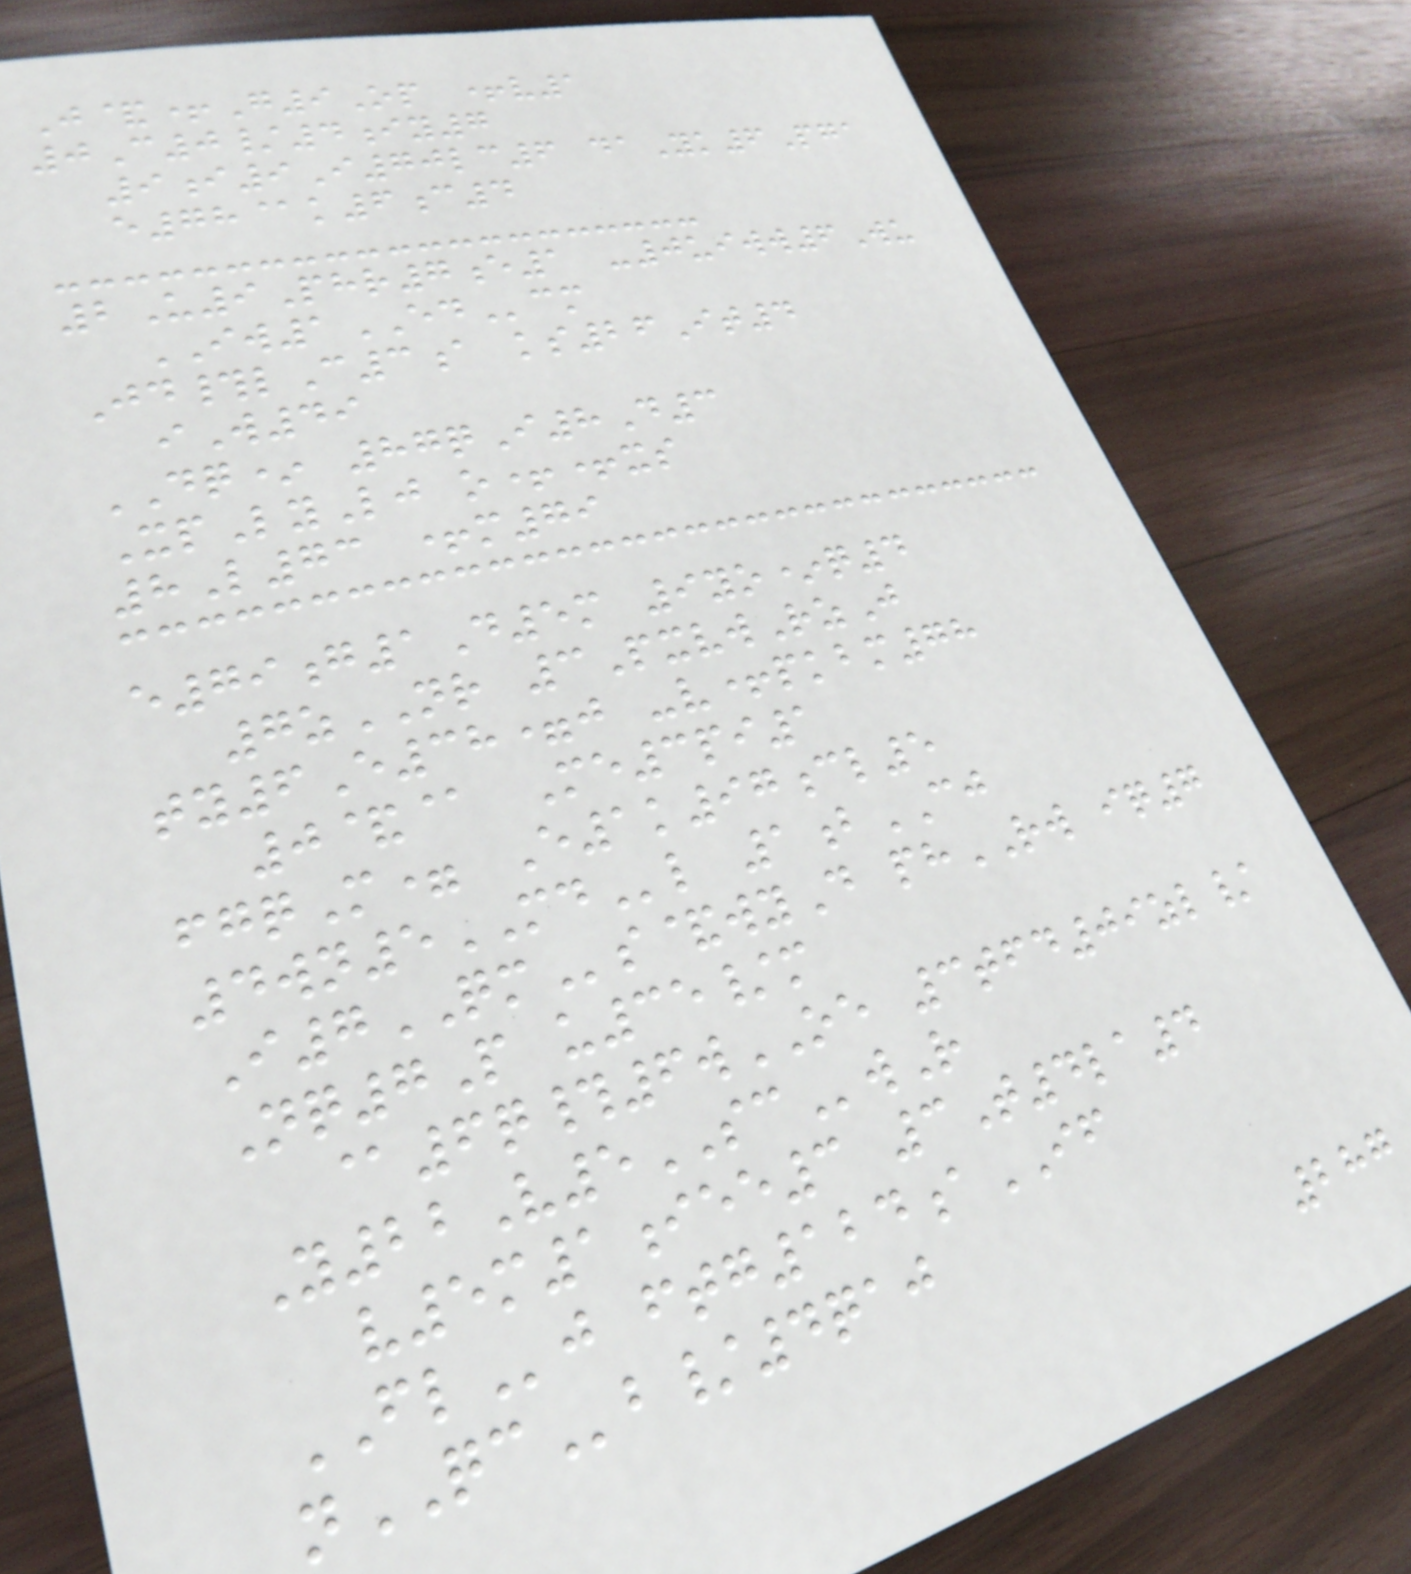J&+G9Op +v1
0C0/4iy7
9i9I70lc6 daYk6Pga
e78@k6c4
2U9Phr7e1 -0uiww6Wu
IW1EDcm
Jd#lC3a ks26It4
iW49
DQ* 87qI8D3
XpLyLj o++xs
8L73 +m79
e79g1D5m 9yo*q4
7zNR 3PxvwRzJ
ty6E38=j -v+pkbm78
0&@ Me3pi1
fgqM= E1k97cl5
4wn5MDl 1bCJ
I7QMs&wyD phRW iq7
Nq7P u35/m
@6q#6wOE 3tfd09zl/
Y22V5SCwR
v5m1iee3 3T4la4
FLj ftg124aIF
nQCb/4qaj
287
